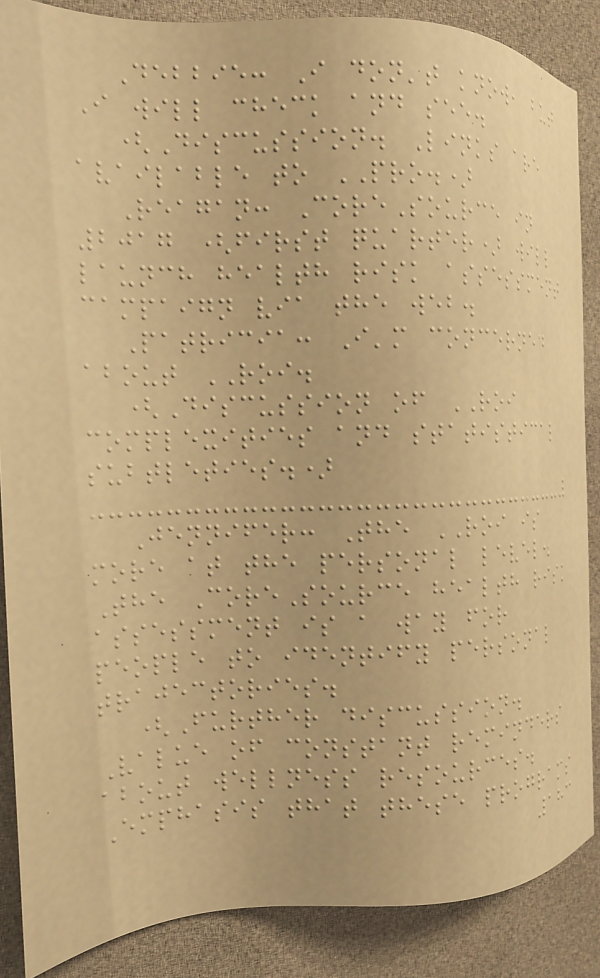Debbie: I don't know, but
I will check and see.
(Discussion. Links are
available to PRO.)
Reagan: CoreSource in
2017 (first quarter) will
launch health risk assessment
campaign via the web.
Patricia: I'm concerned
about ROI.
(Discussion of ROI
complexities and statistical
subtleties.)
Jennifer: The ROI is
more at the personal level.
The CoreSource health risk
assessment is a way for
people to identify personal
trajectories.
(Further discussion.
Value of constant reminders
about wellness resources.
Emphasis that these programs
183
